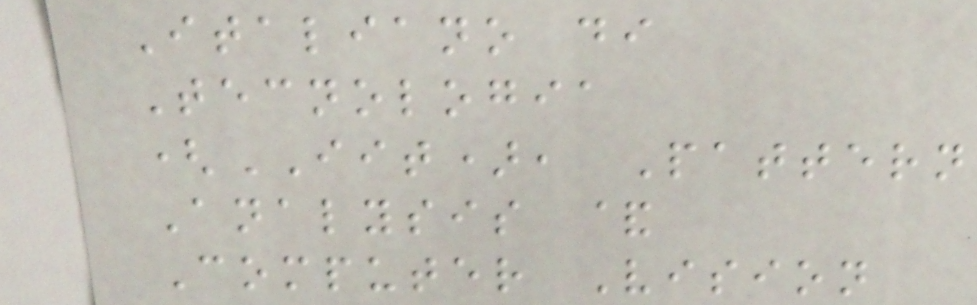Italiano di
Tecnologia
(IIT), Pattern
Analysis &
Computer Vision
